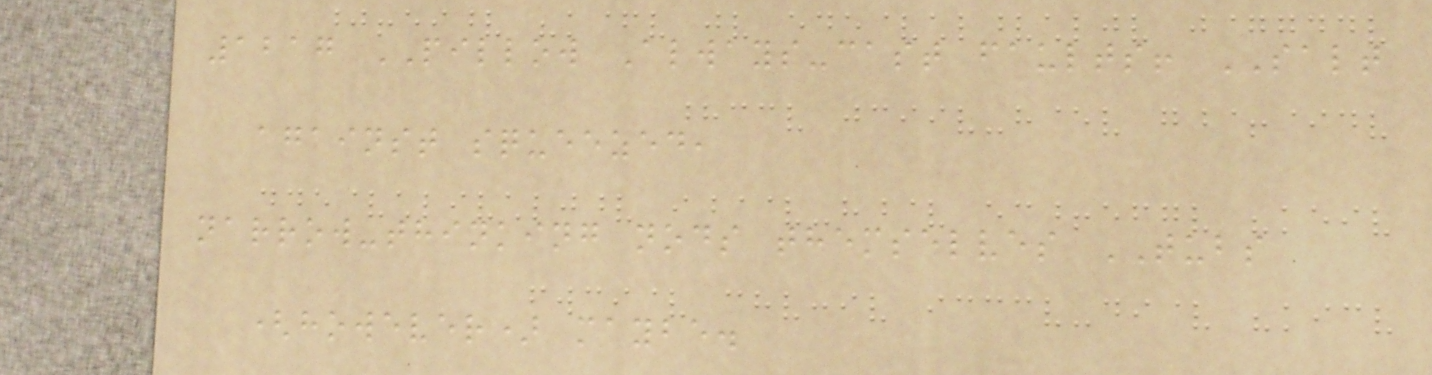1217 PILLOW Always-cast faults! SALT
against squeezed,
narrow-thinking nods themselves TUBS
(however) maybe.
